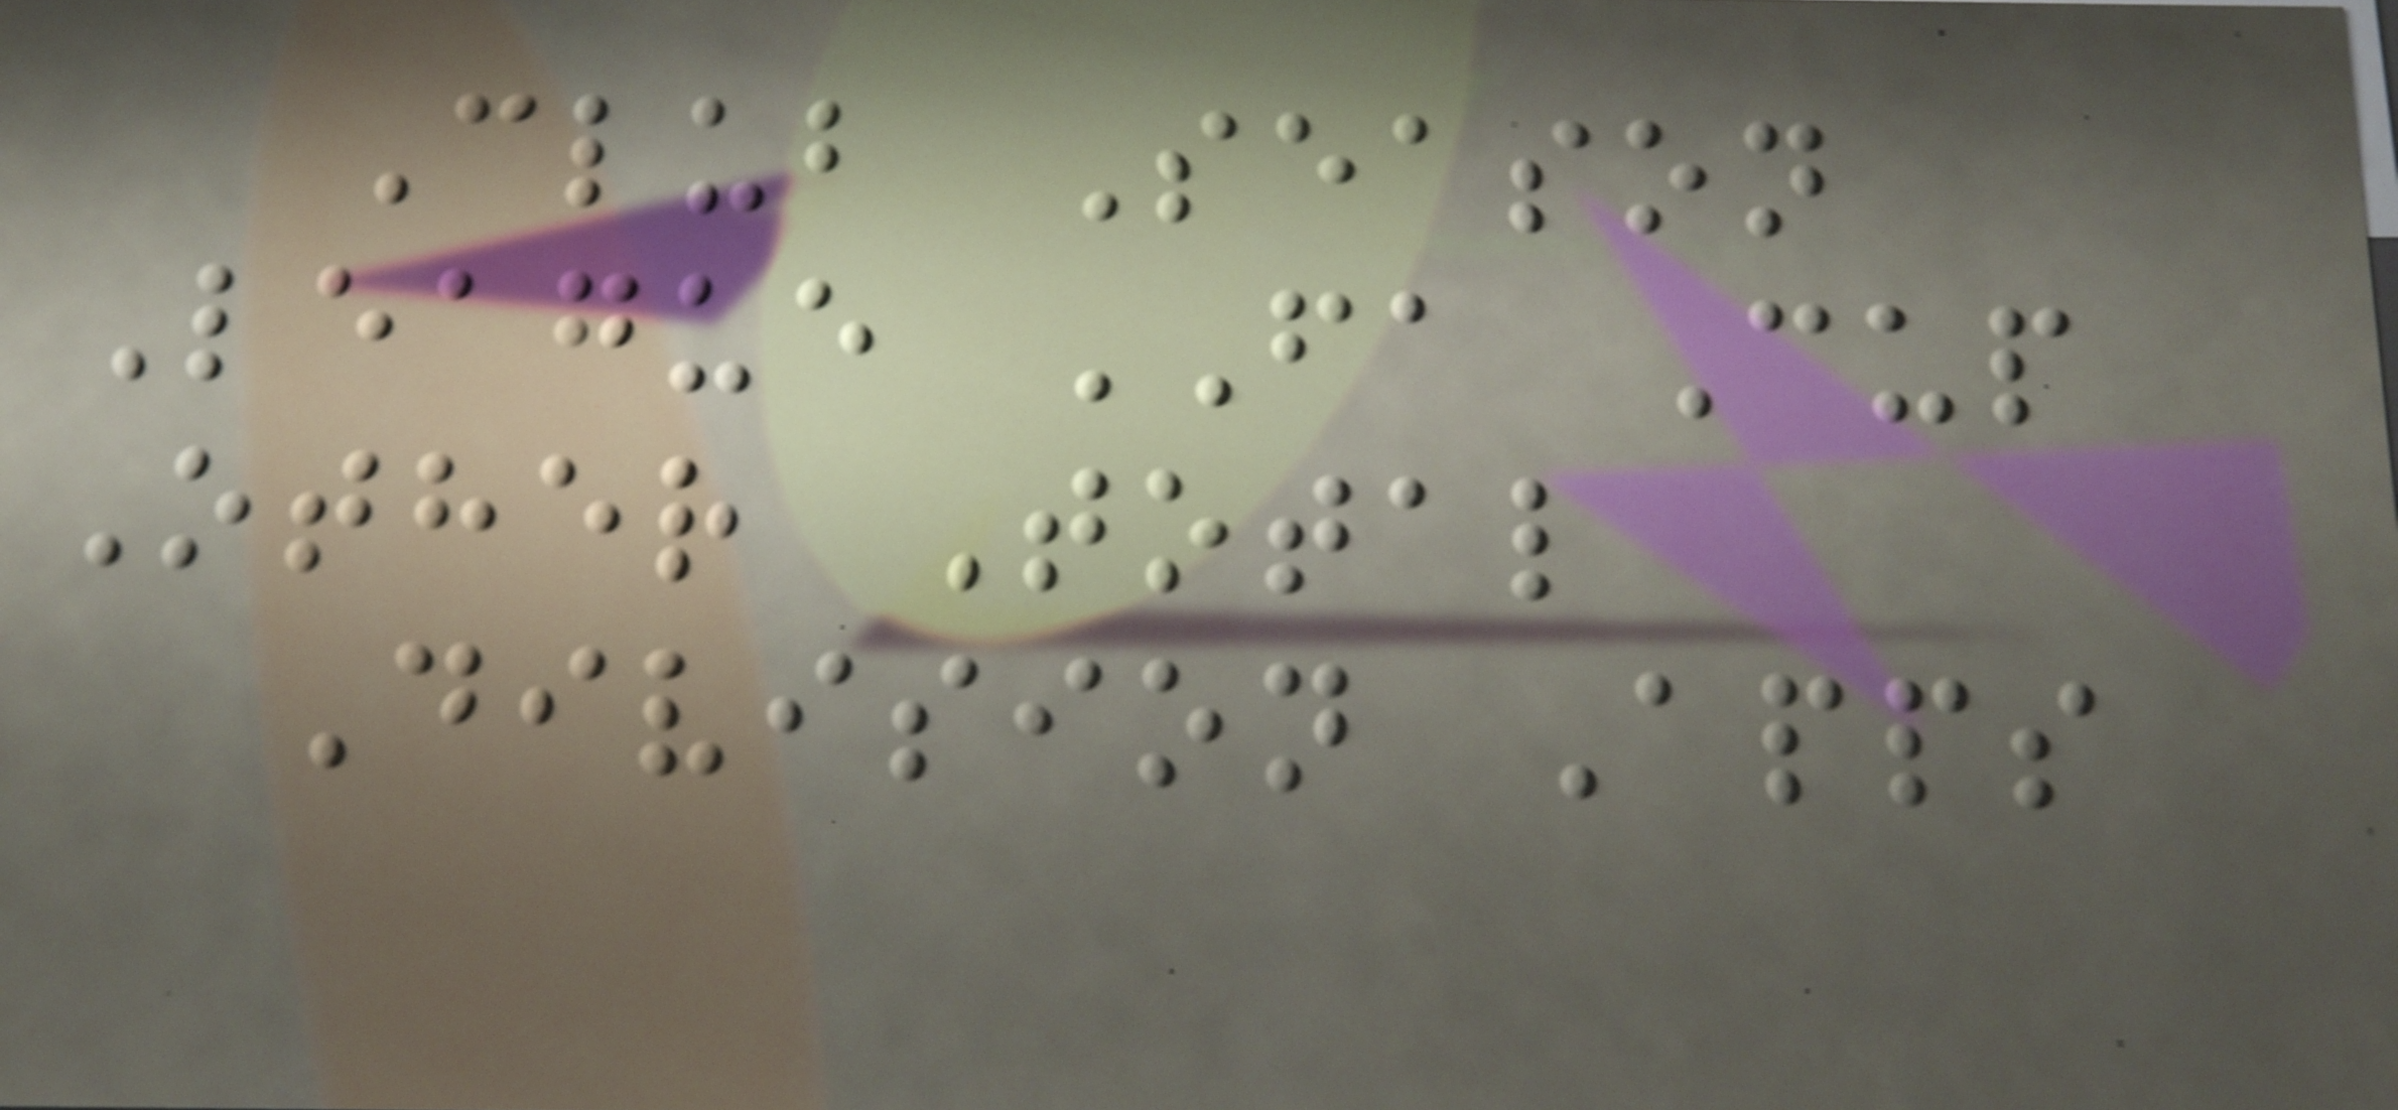Club Season
League FA Cup
Other Total
Division Apps
